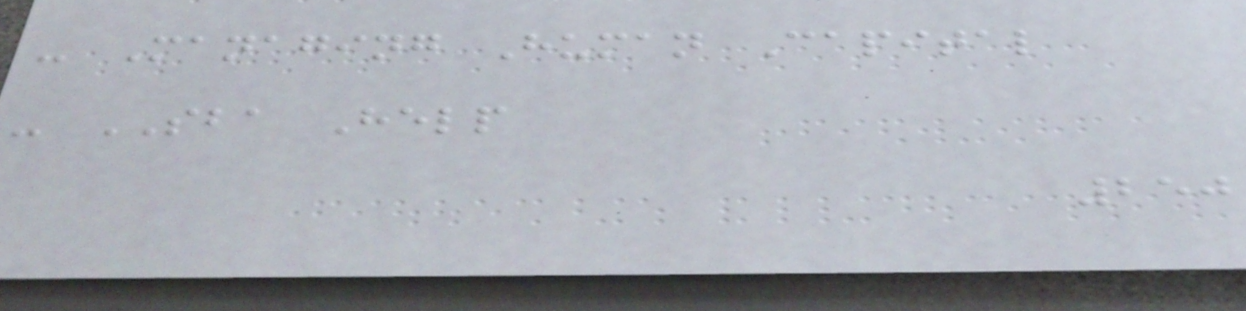- Managing Human Capital
- SBA Help
250
